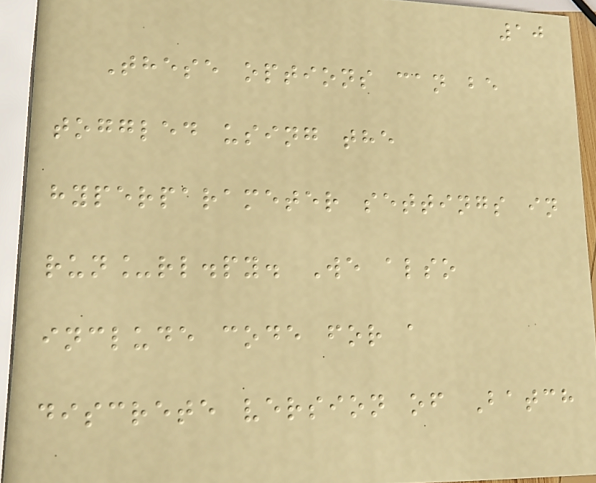10
These options can be
toggled using the
hyperparameter settings in
run_rl.py. We also
include code for a
discrete version of Batch
